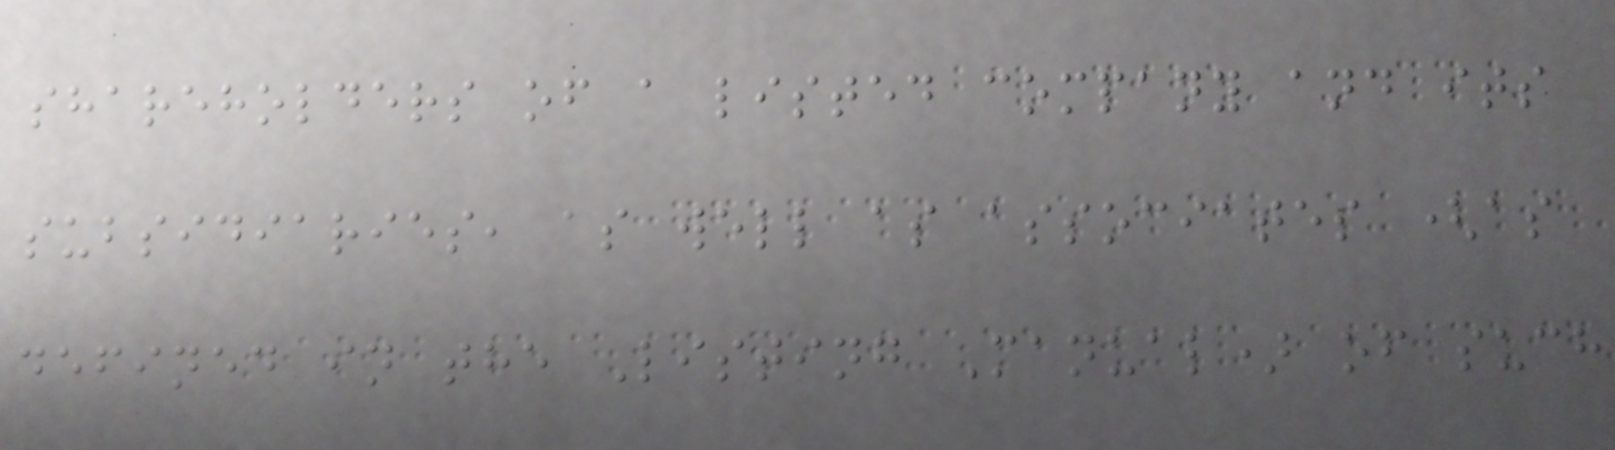shareholders of a listed company and its
subsidiaries, as well as associates (as
defined in the Listing Manual) of such
